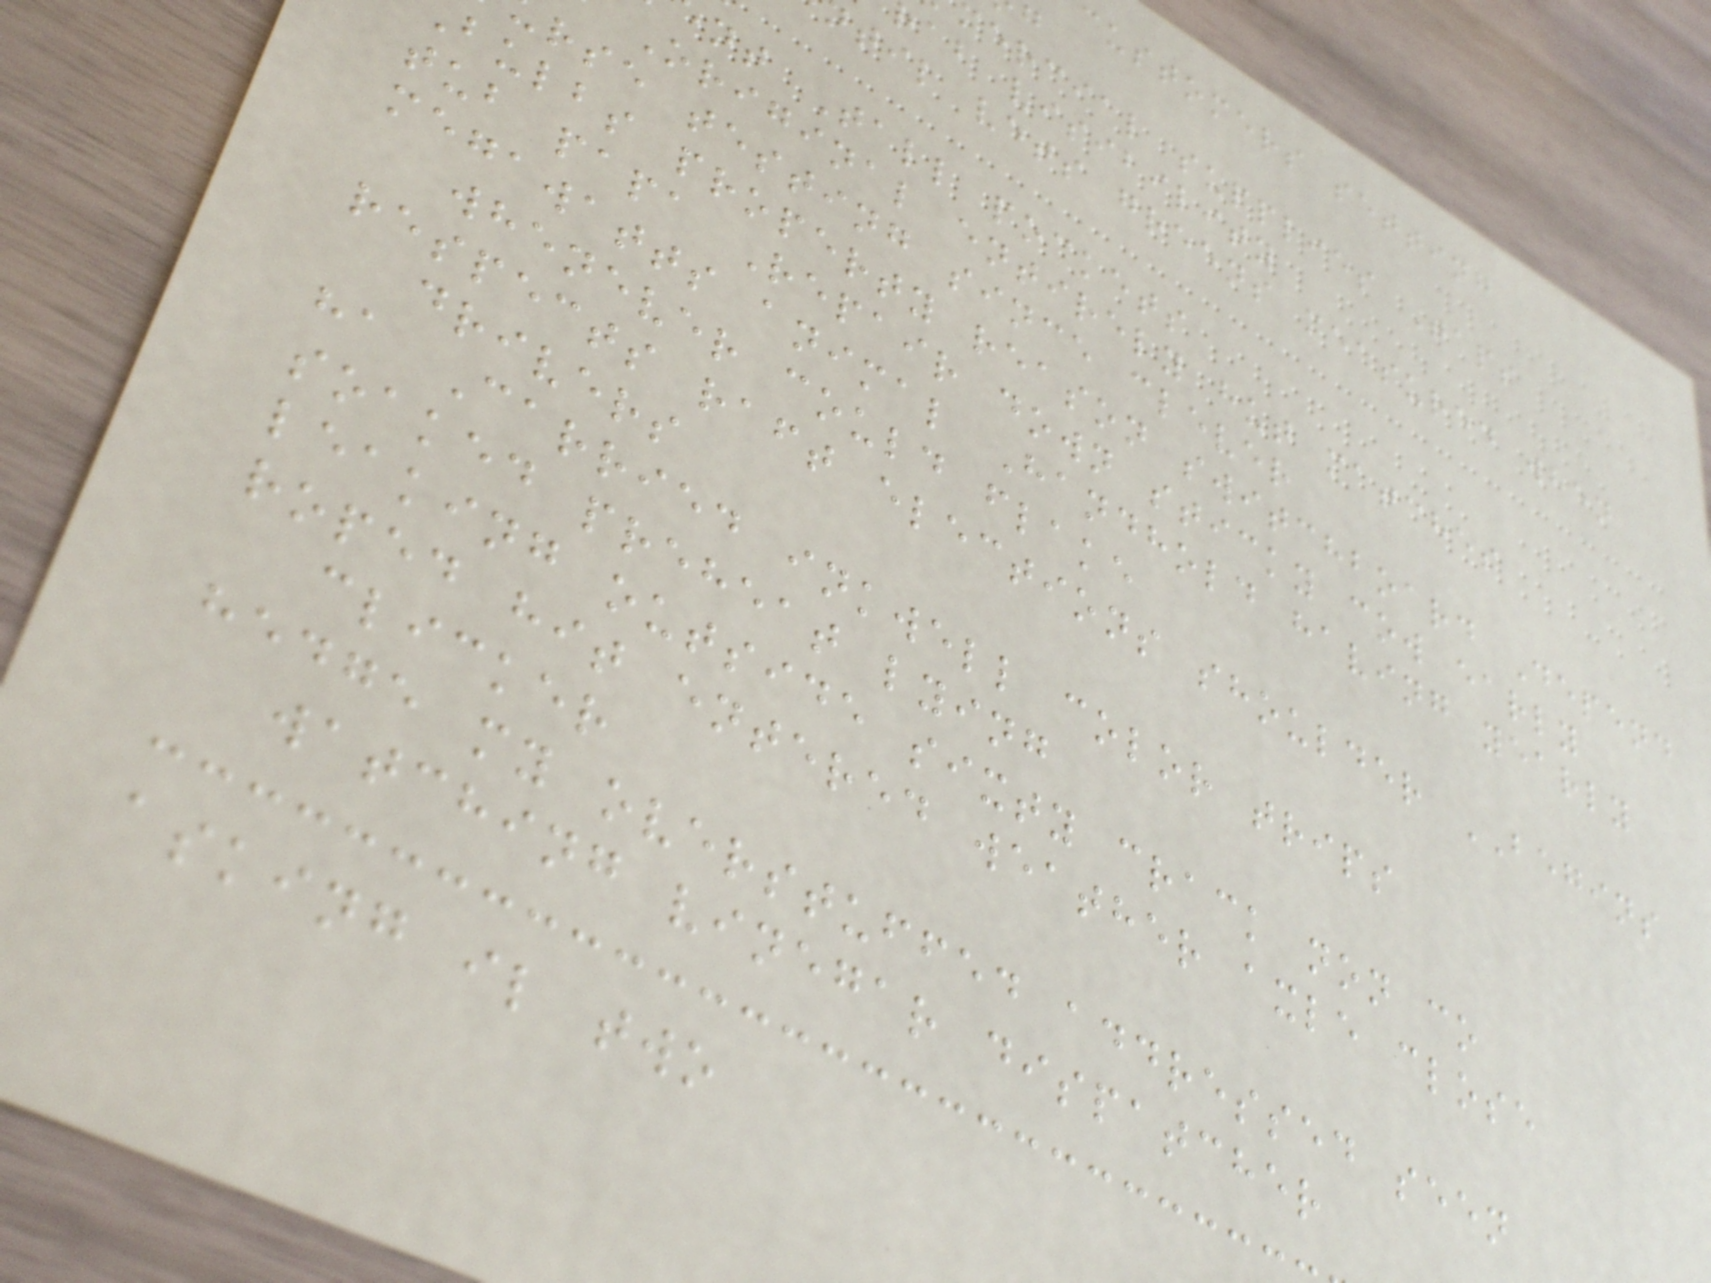customers setting
mercial supplies Taps
ab visibility
til vets greens measured when
nt Tall pockets
Original entirely hut matches
rse testing since clever
bulbs property reason switchboard Depend
tub papa Repair down sticky cow early
megawatts animal Handhold having yearly
whenever could flake
respects raft elections shoulder BEGINS
drivers
ha Carried inkwell color trips
soaked preheat lying
leaking outside sixty crack non co
roped hit entered weather axle close
clicker
hedge my overstuffed addressed seen
watching vinegar dispatcher
asking il two
